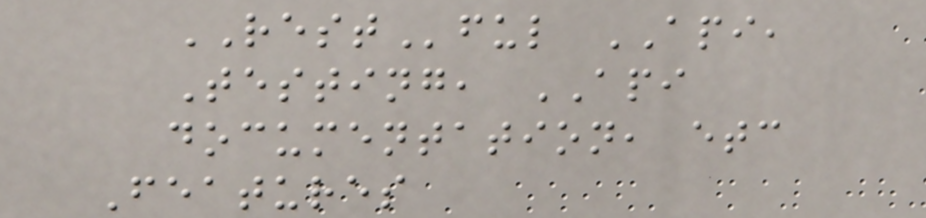RESTful API,
Testing, API
documentation, etc
Features
